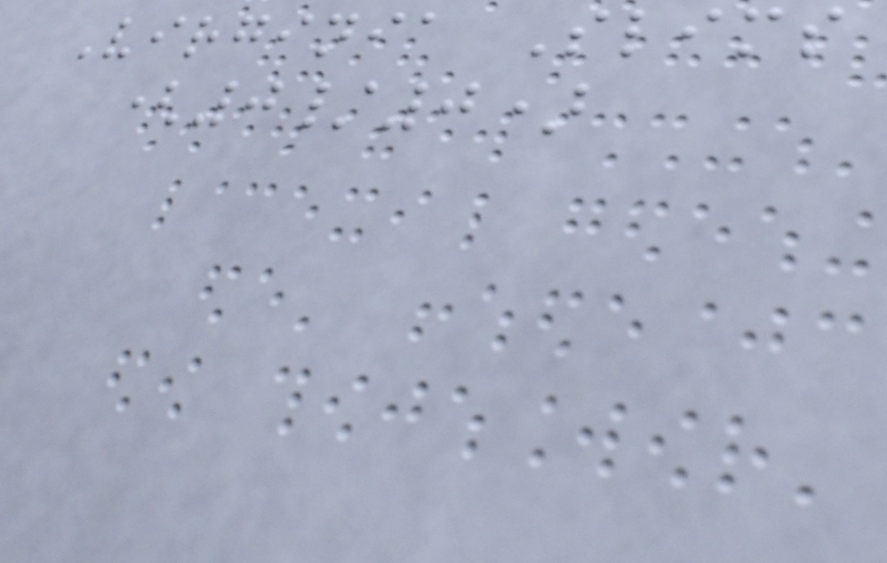Virginia Slims
(0/0)
